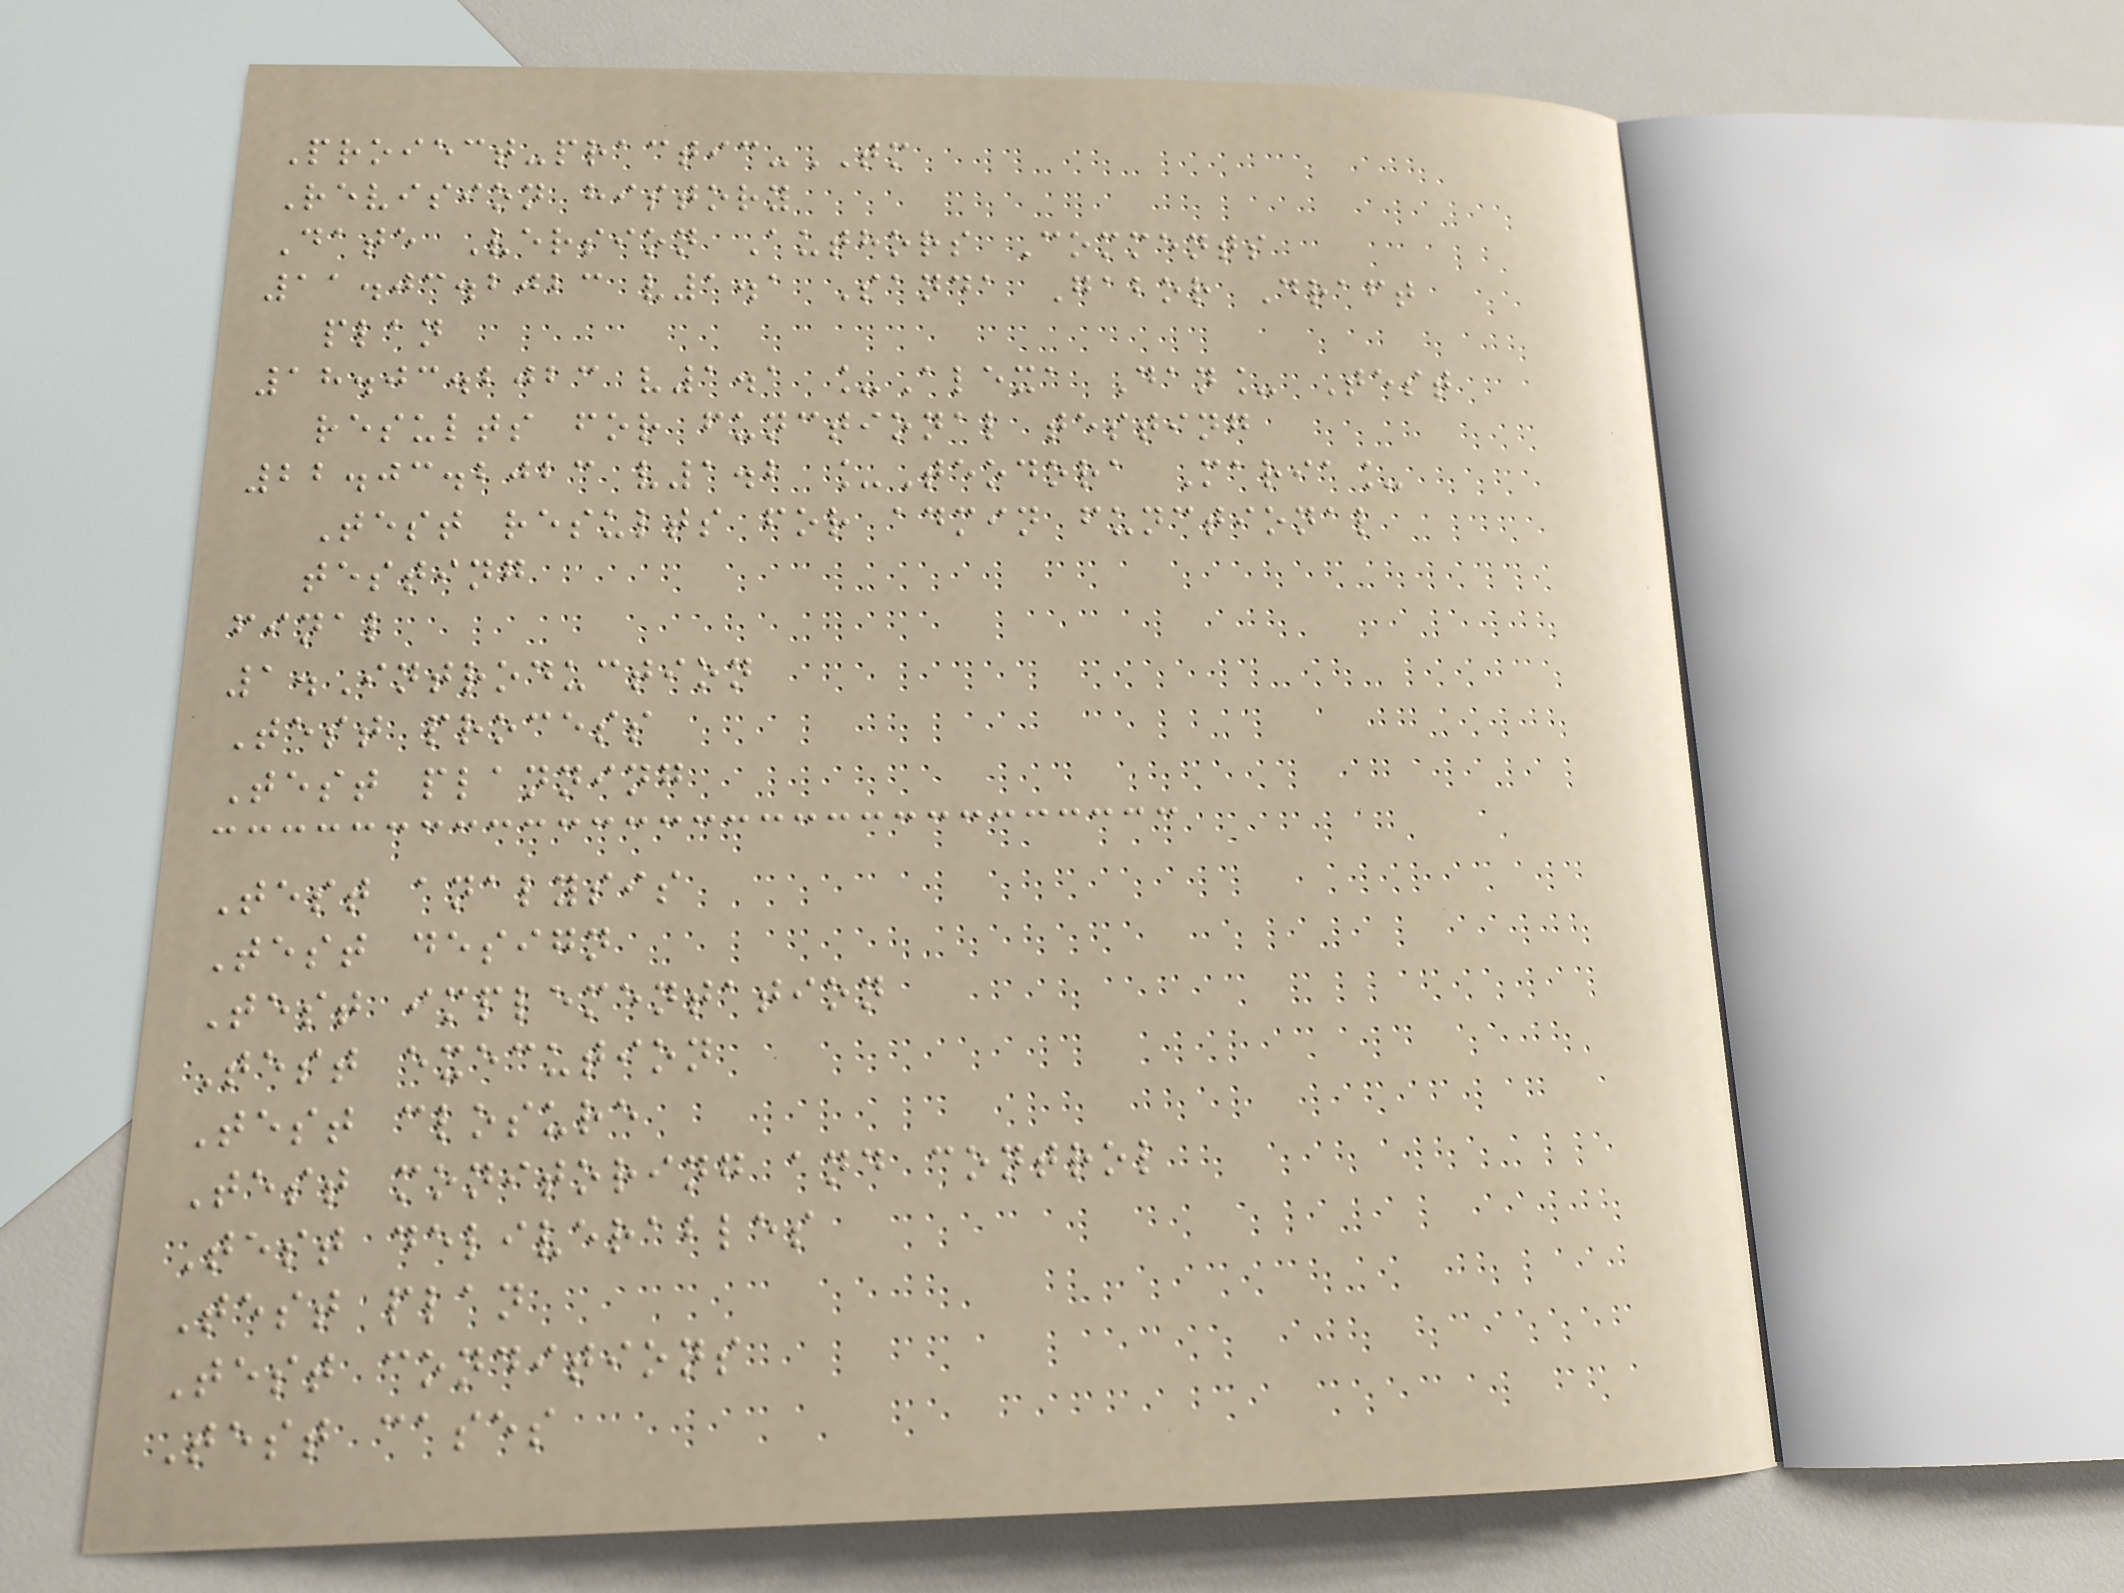Proiect-practic-TM
Revision history
Date Version Authors Comments
11.03.2023 v1.1 Sanda Gabor Draft
plan
18.03.2023 v1.1 _Alexa Dan_ Test
results for functional testing
22.03.2023 v1.2 _Teodora Maria_
Test results for admin functional
testing
final
1.Introduction
Test process
Test planning
Test analysis
Test design
Test implementation
Test execution
Test closure
Test monitoring and control
Test deliverables
Test plan
Test conditions
Test cases
